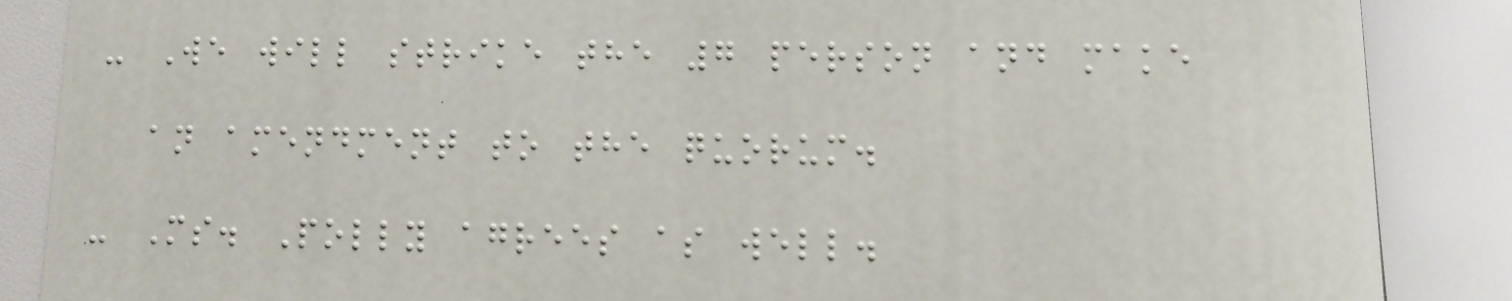- We will strike the 7 person and make
an amendment to the quorum.
- Ms. Polly agrees as well.
